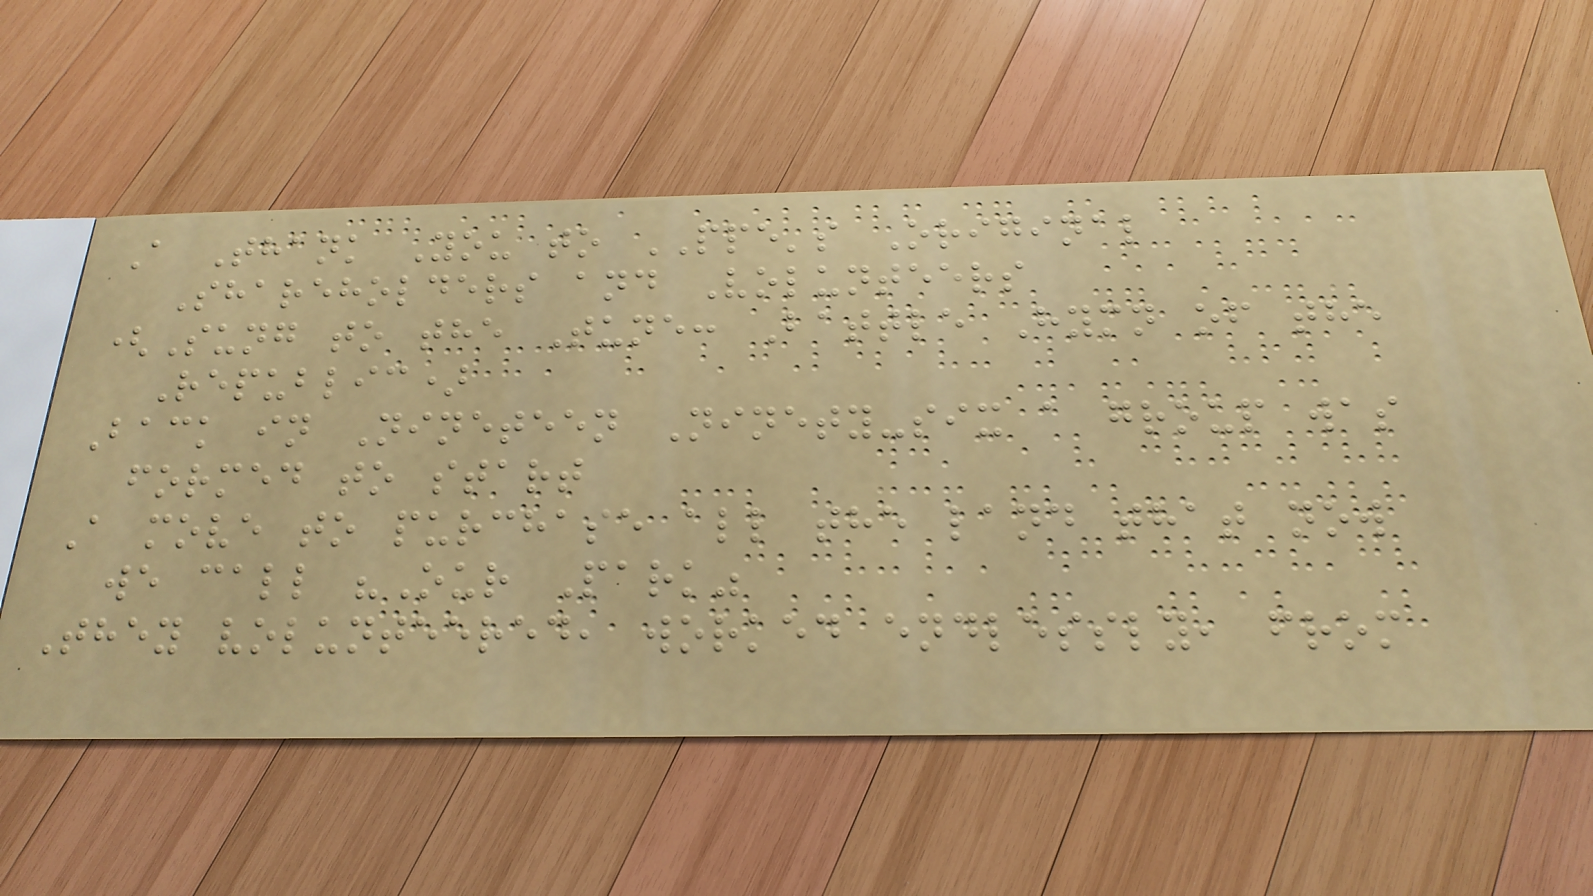A Thank You to PPE's Original
Shareholders and Volunteers
(Sung to the Tune: Battle Hymn of the
Republic)
Back in Nineteen Ninety-six a group was
formed to start
A move to purchase all the land that now
we call "Our Park"
They volunteered, worked endlessly, from
